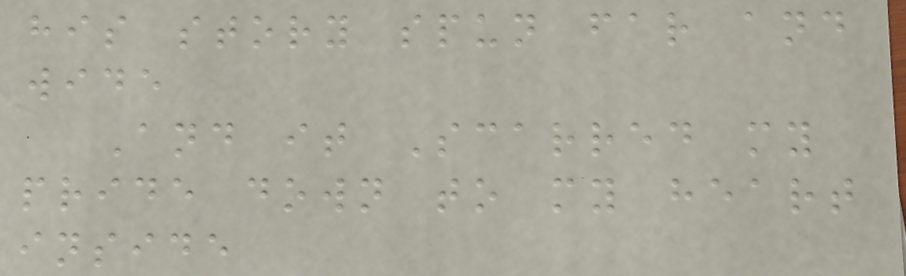his story spun far and
wide
And it Scarred my
pride down to my heart
inside
